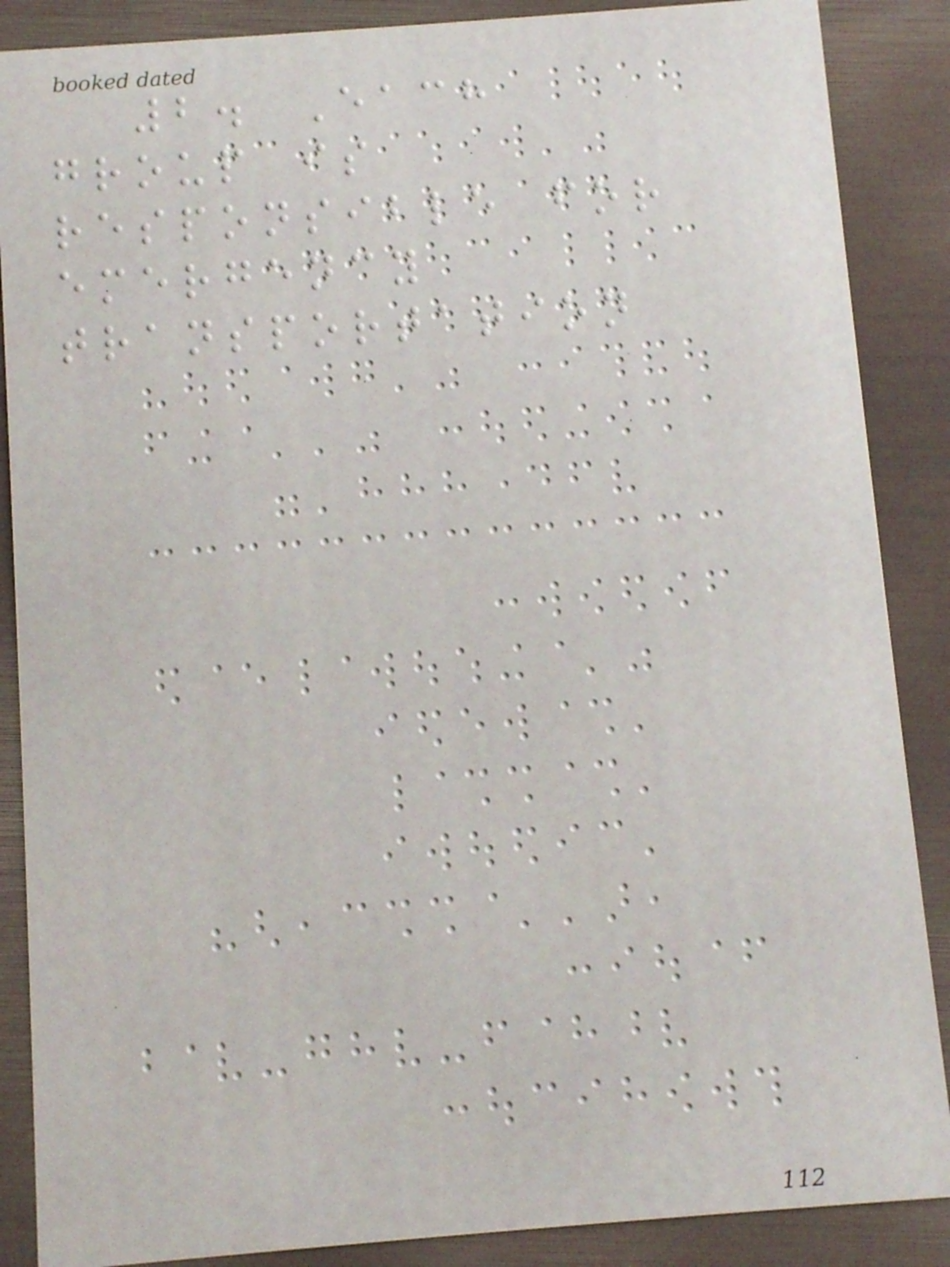2. Each
group is
responsible for
emergency
transportation
